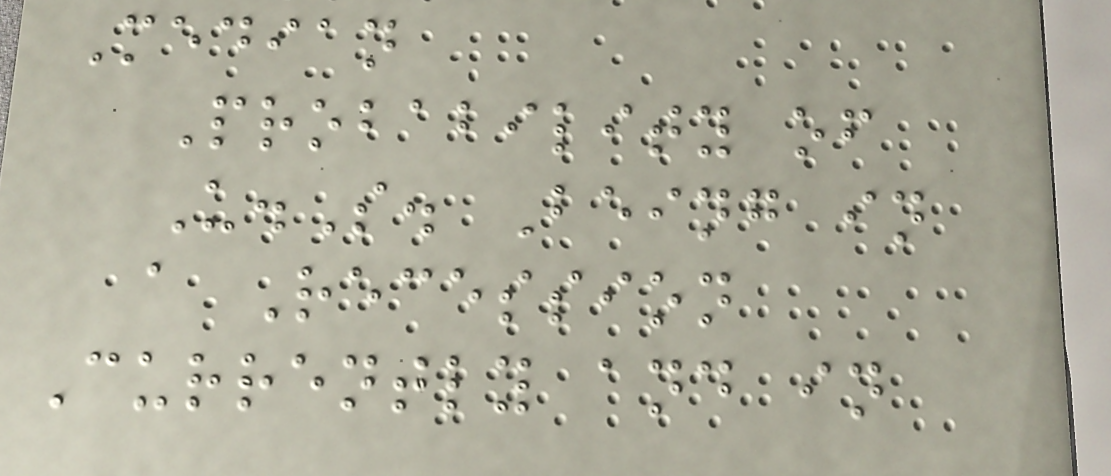Median
Probability of
U.S. Being in
a Recession
Currently and in
